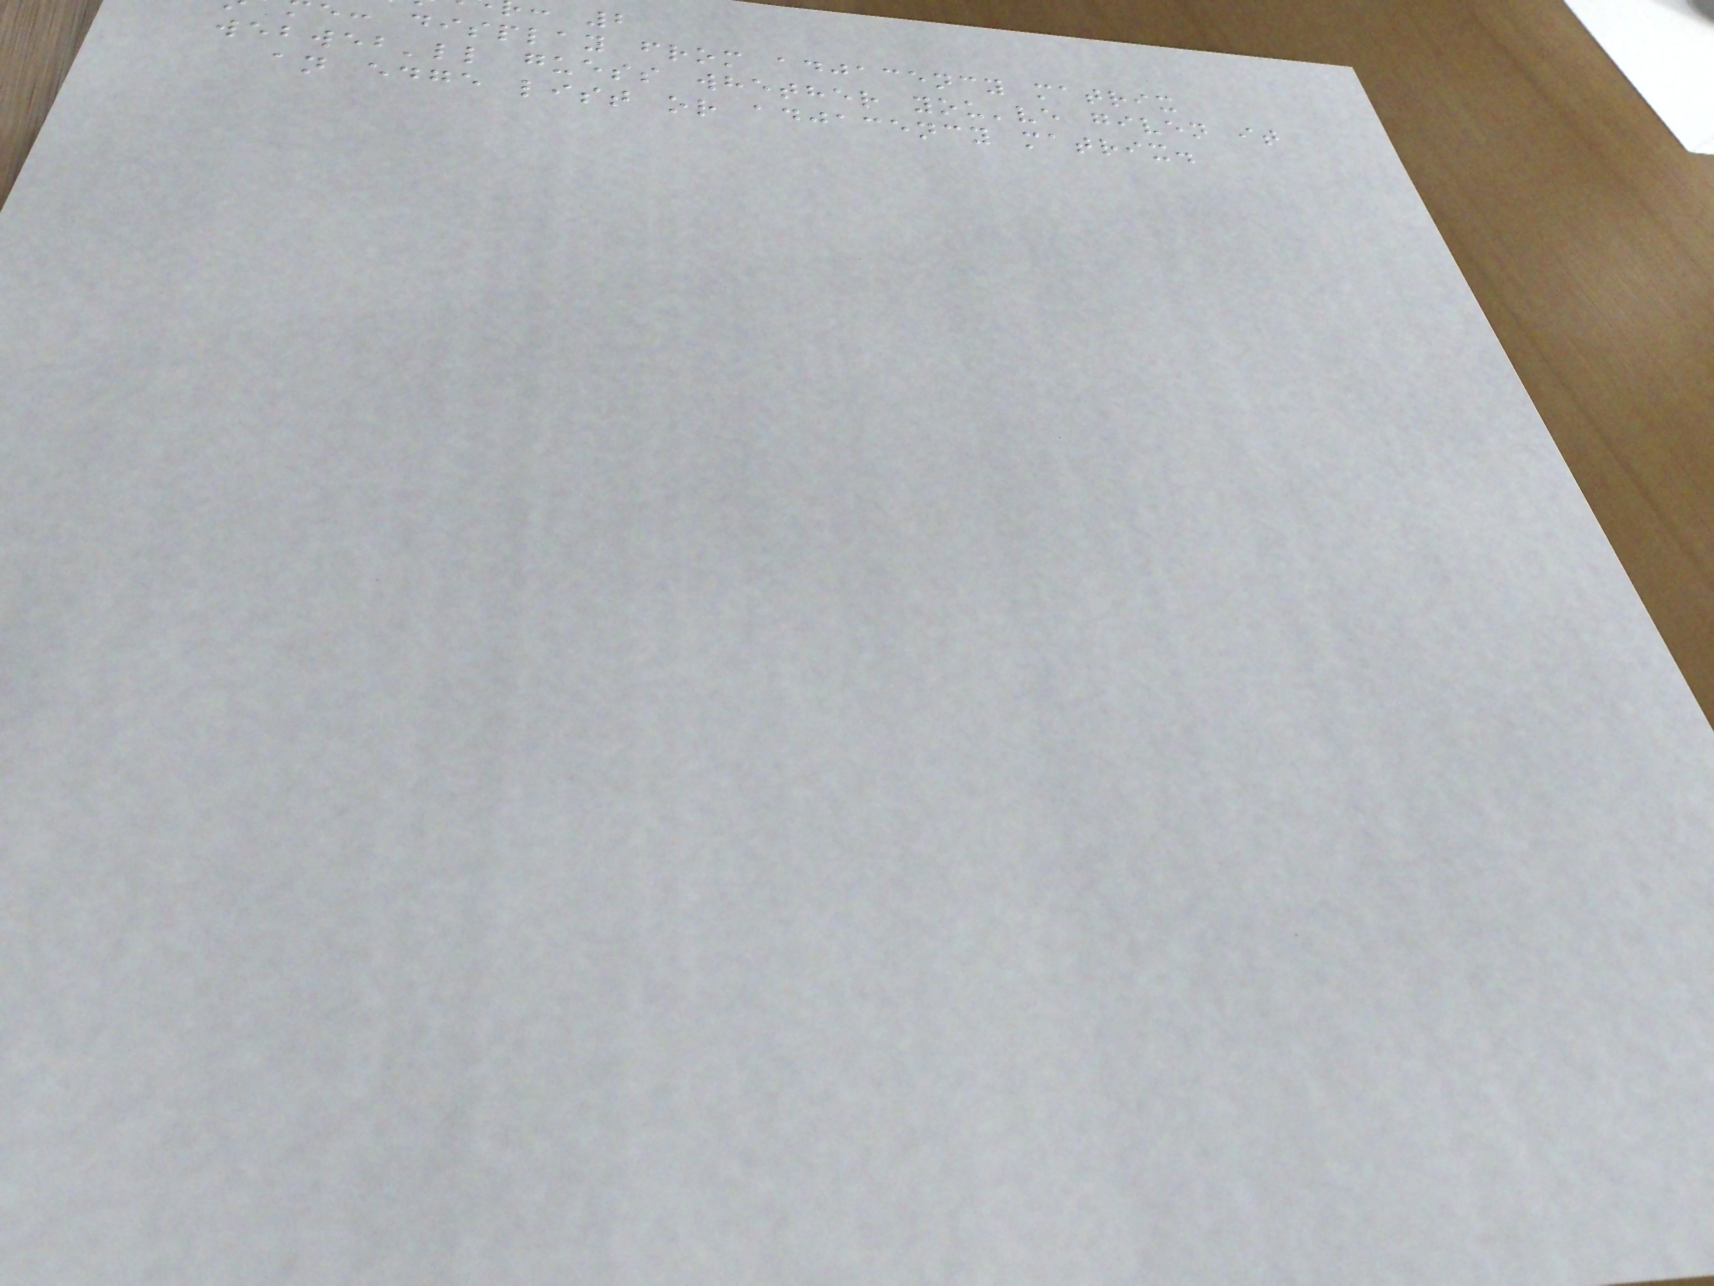: 2
e: display from adjacency matrix
webweb'll guess whether you've given it
an edge list or adjacency matrix.
